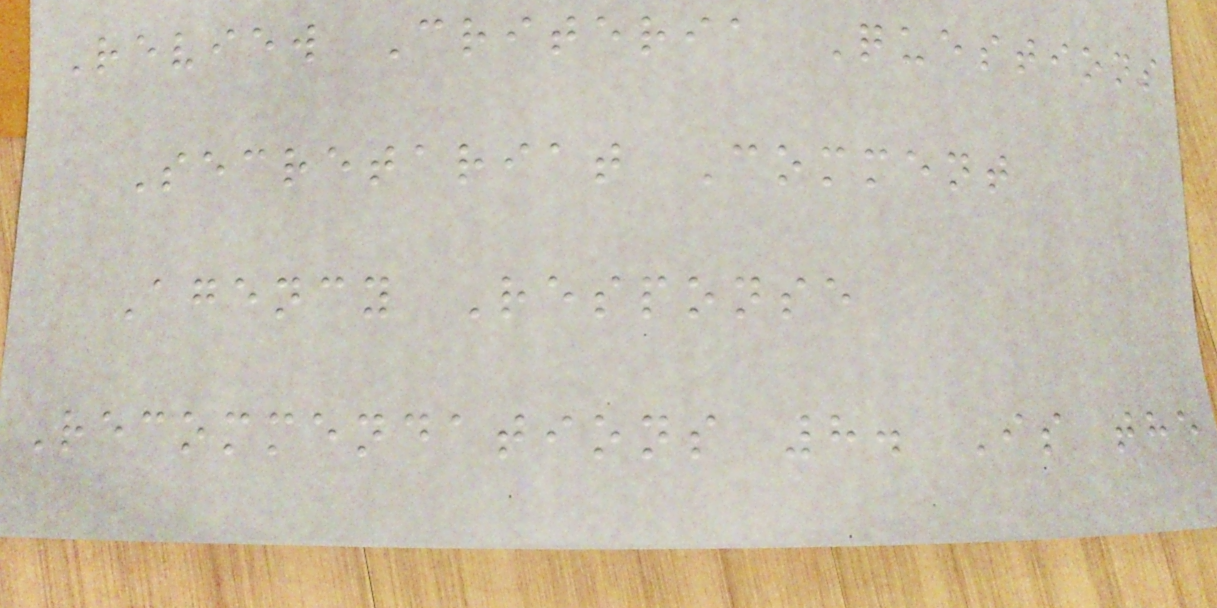Review Criteria Questions
Secretariat Comment
Agency Response
Recommendations 8. Is the
